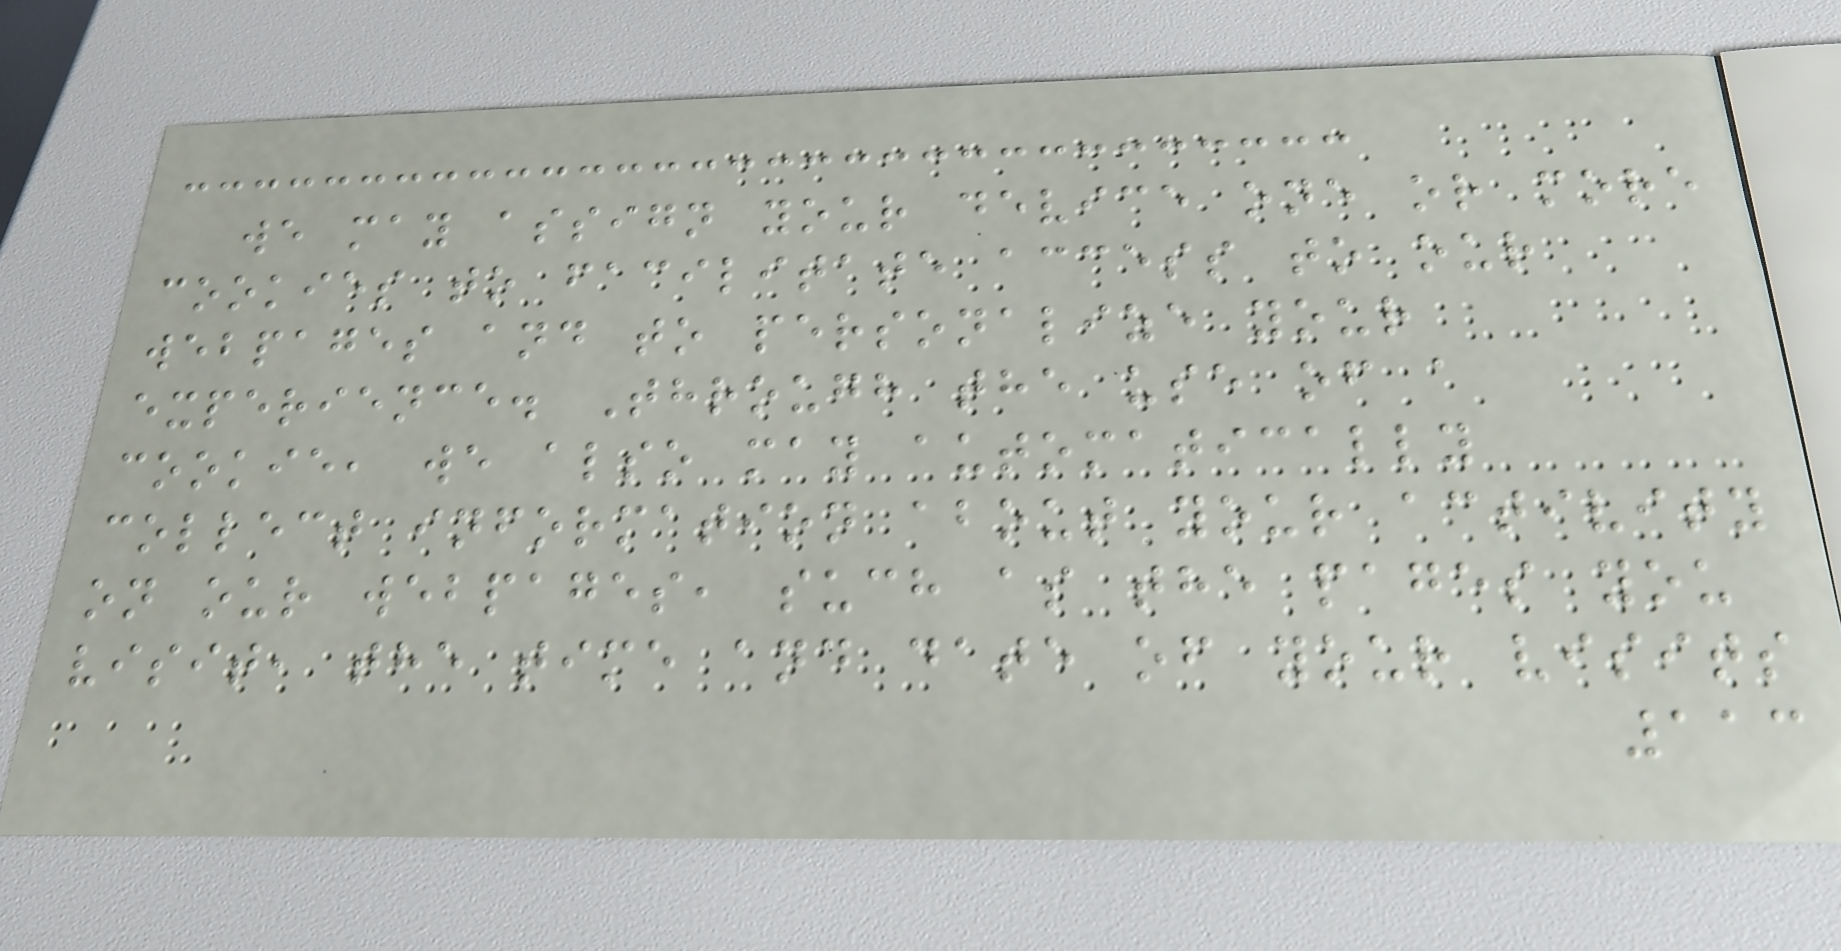we may assign your device one or more
cookies to facilitate access to our
webpages and to personalize your
experience. Through the use of a
cookie, we also may automatically
collect information about your activity
on our webpages, such as the pages you
visit, the time and date of your visits
113
